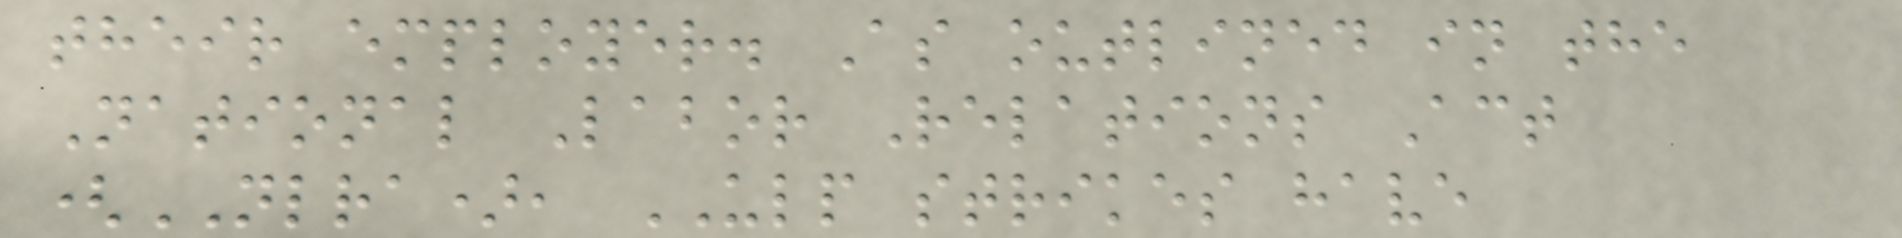their employer. As outlined in the
National Labor Relations Act
(NLRA), ULP strikes have
